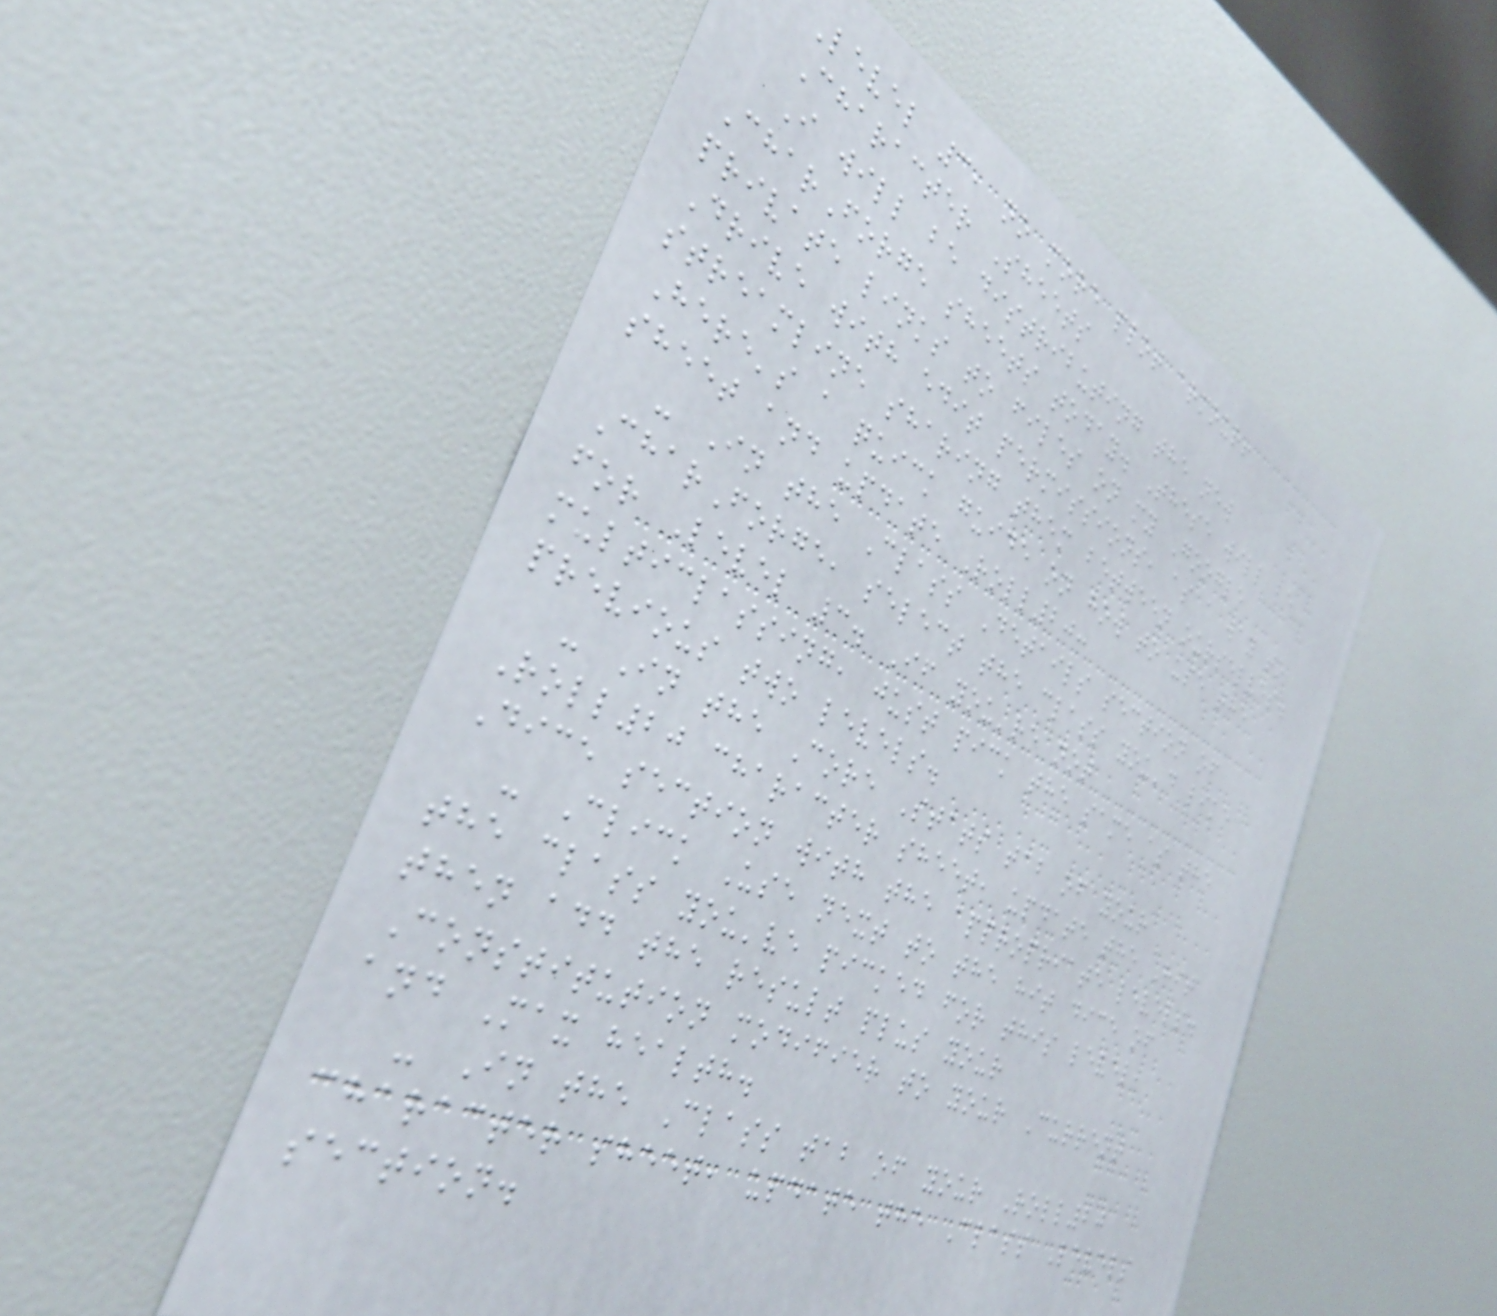Level 3, no more plot armour!
Character Sheets
I will be distributing the new
CharForge sheets today. These will be
private links to files on my Google
Drive with edit permissions, as a way to
streamline sharing them between ourselves.
Here's a quick guide on how to use the
sheet and update Roll20:
- In the Class Details section of
CharForge, select the class you'd like
for Level 3. If you're not
multiclassing, just pick the same as the
previous two levels.
- In the Core Stats tab of your
Roll20 character sheet, update the Hit
Dice section with the appropriate levels.
- Click Use next to the hit dice of
the class you've picked for this level,
then add the result plus your
Constitution modifier to your Current
and Max health.
- In the Class tab of your Roll20
character sheet, update the Class Levels
section.
